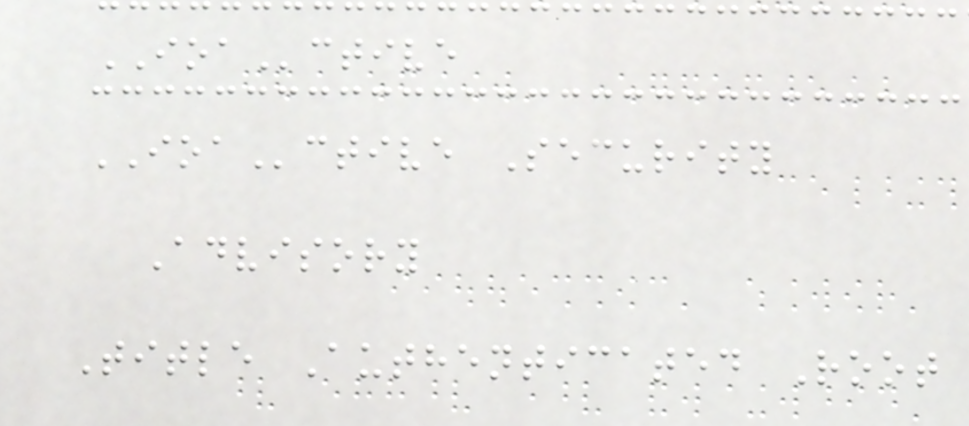IOActive
IOActive Security
Advisory
Title Authenticated Root
